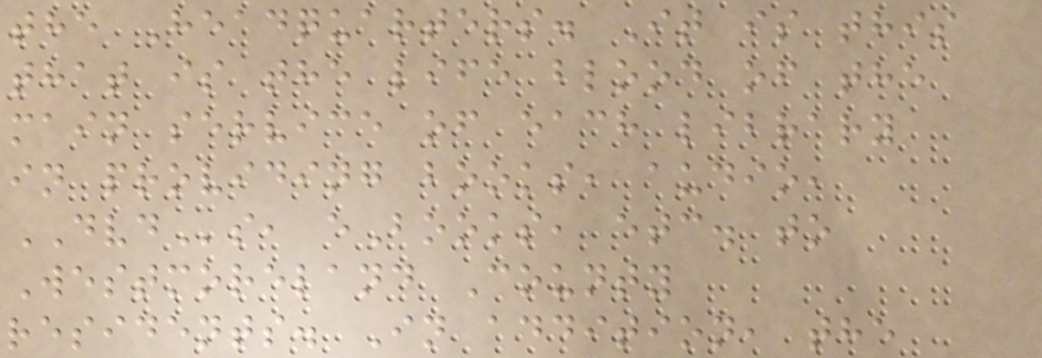the Headquarters. It is this
that is the life blood of the
main service of each library
in providing books, audio,
DVDs, eBooks, etc. to
Westmoreland County
residents. In addition, the
